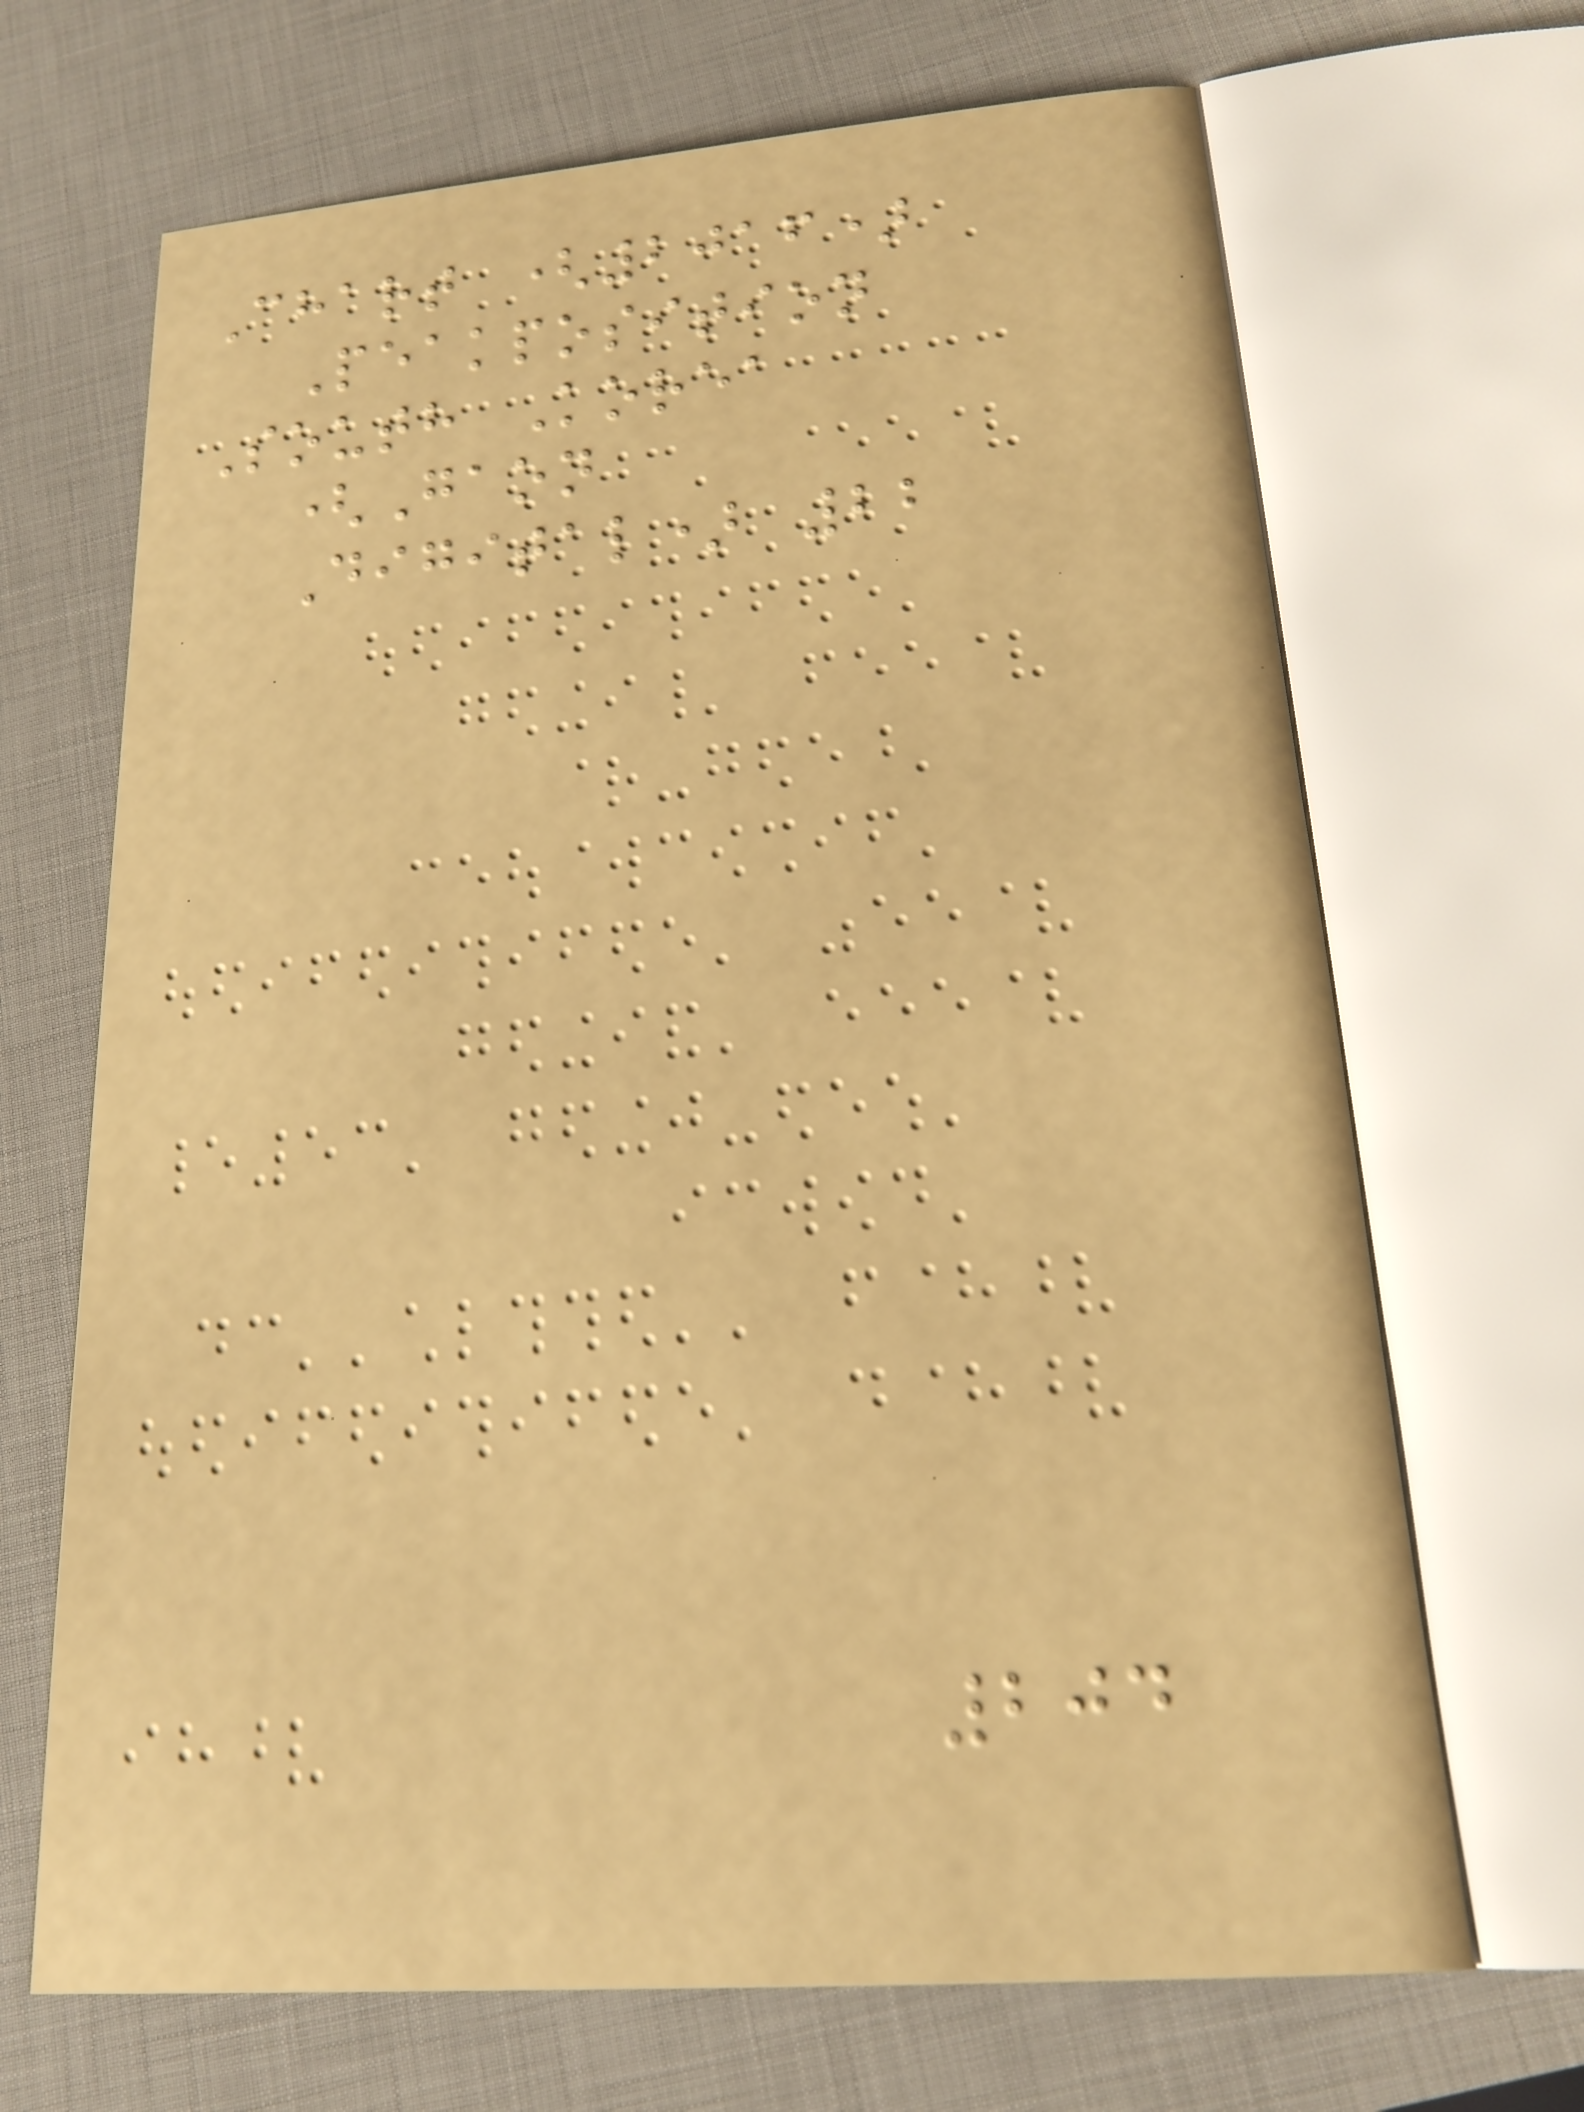Chart (2016)
Peakposition
South Korea
(Gaon
Digital) 22
204
